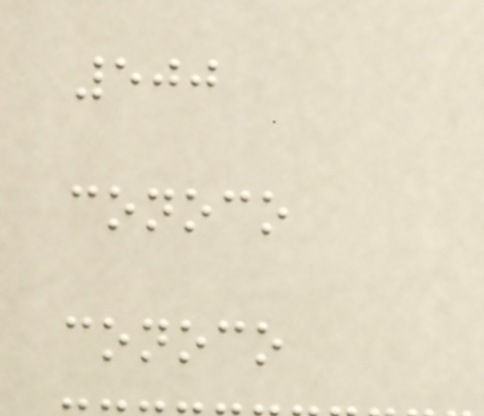500
conoco
conoco
